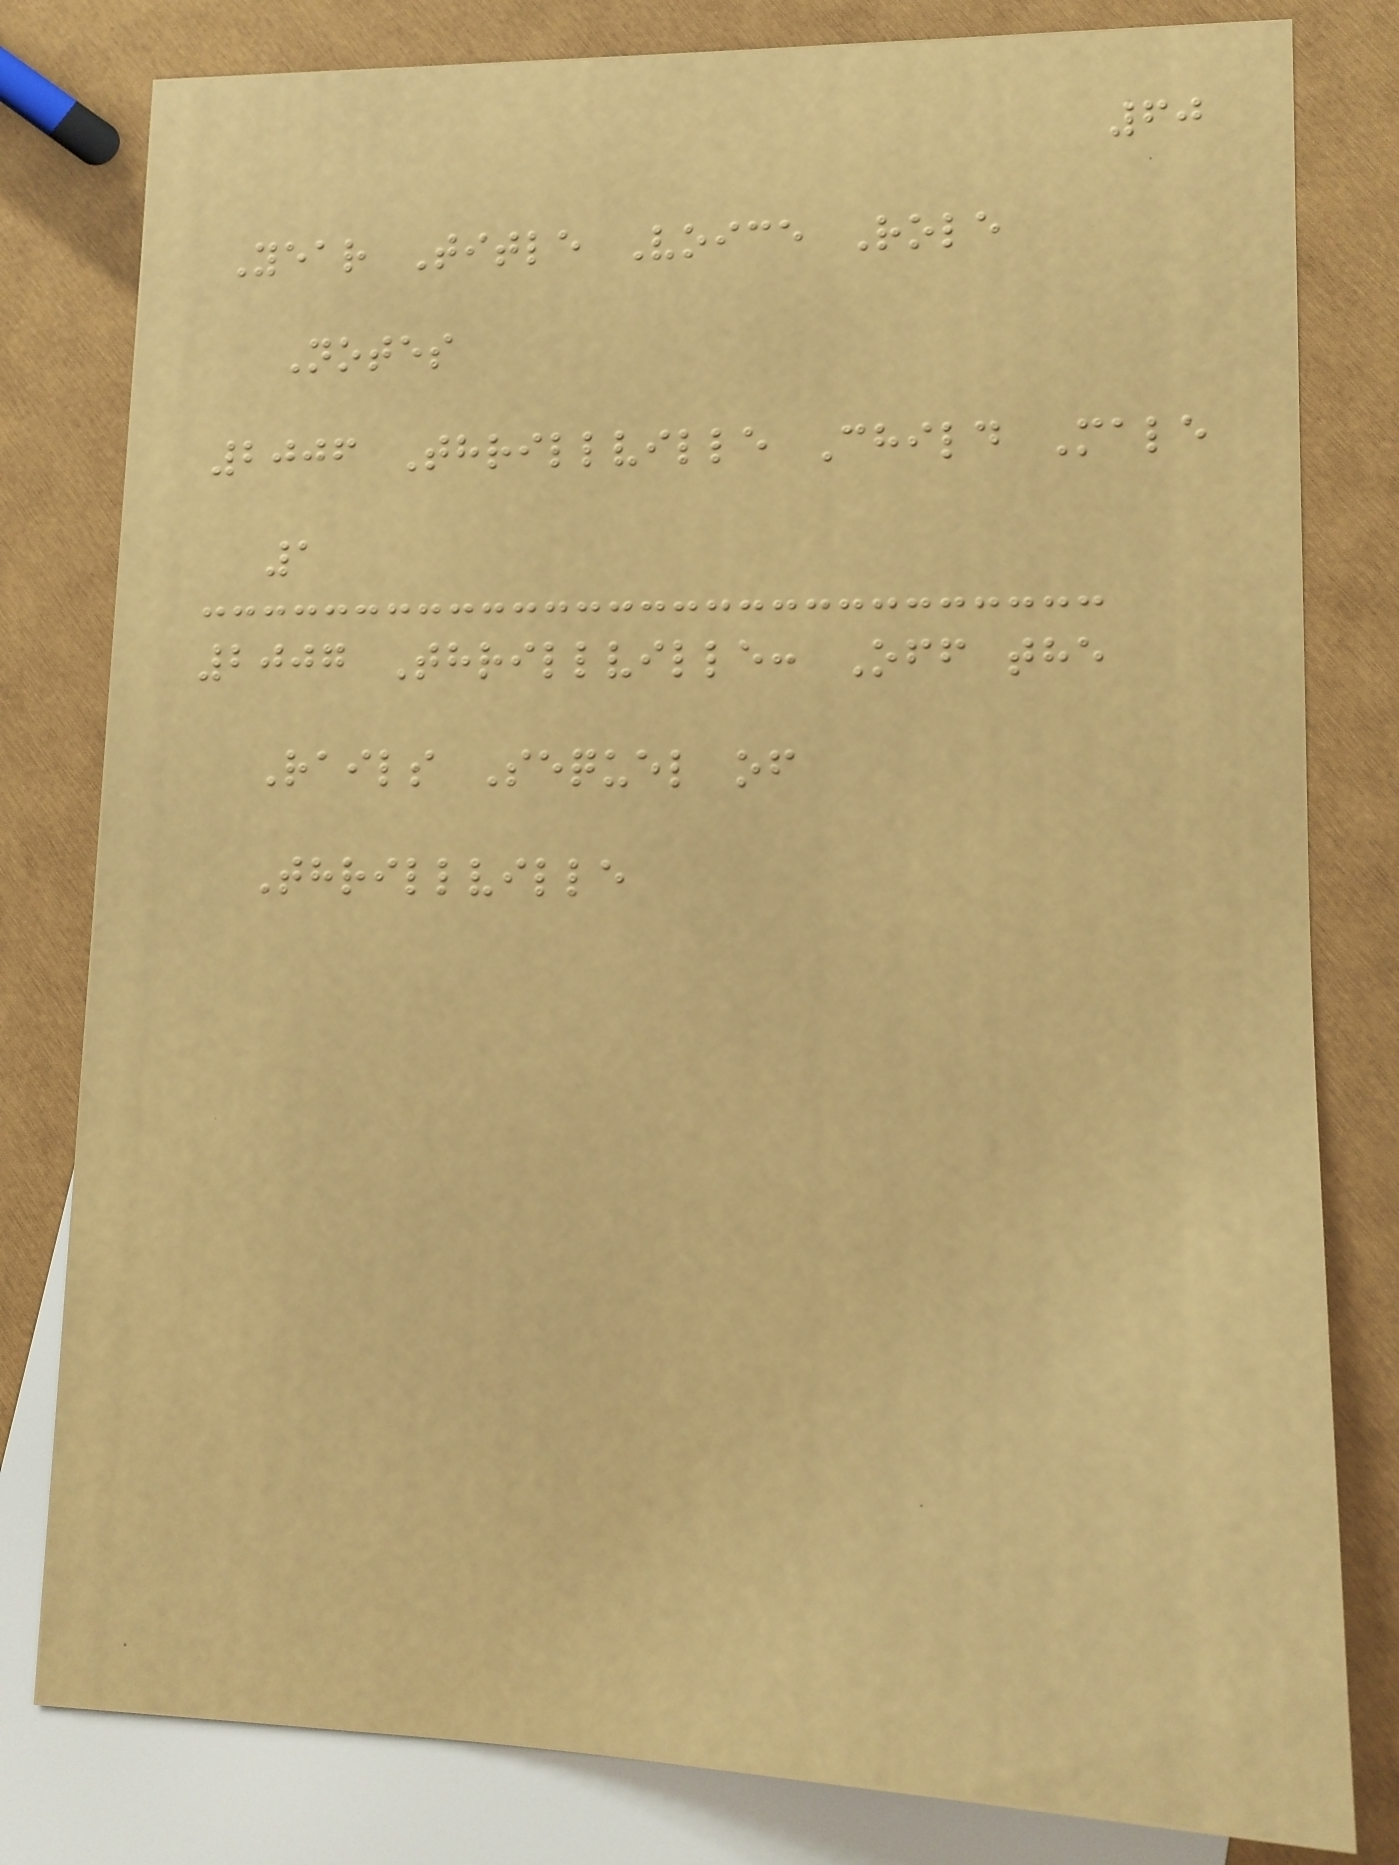60
Year Title Voice Role
Notes
2006 Thrillville Child Male
1
2007 Thrillville: Off the
Rails Sequel of
Thrillville
